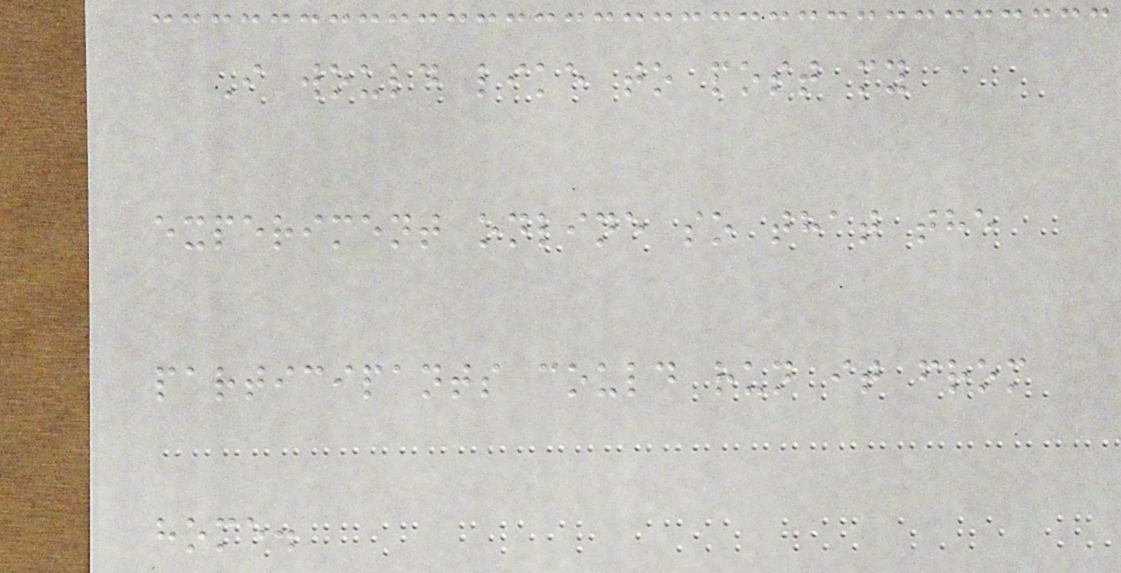I would like to post my
experiment online so that the
participants could run it from
home.
